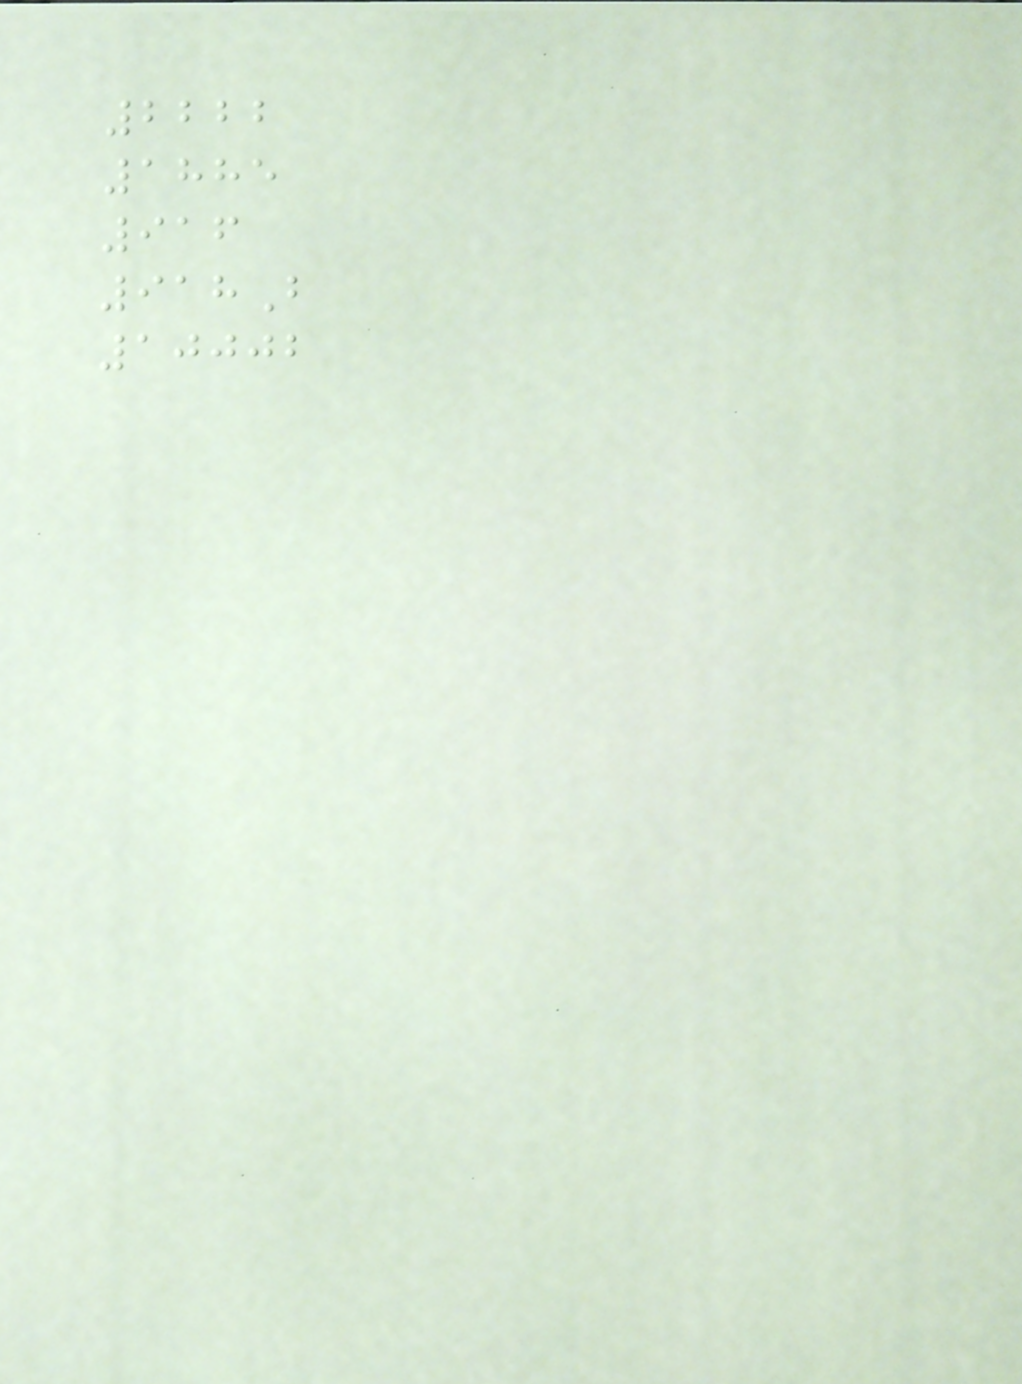2222
1885
916
918B
10002
